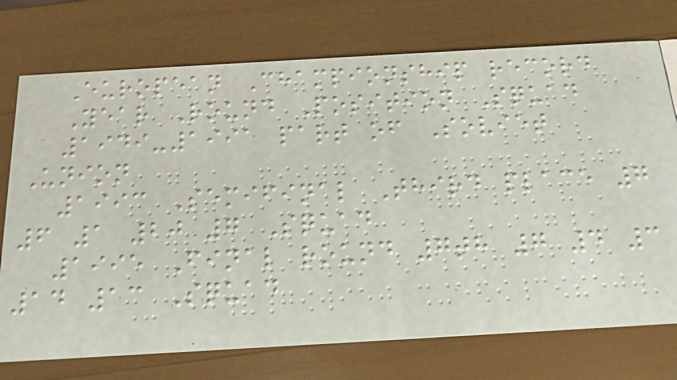European Championship record
Year Round Position Squad
1949-1991 part of Soviet
Union
1993 Semifinal Third place 7
6 1 20 7 Squad
1995 Final round 7th 7 4 3
14 13 Squad
